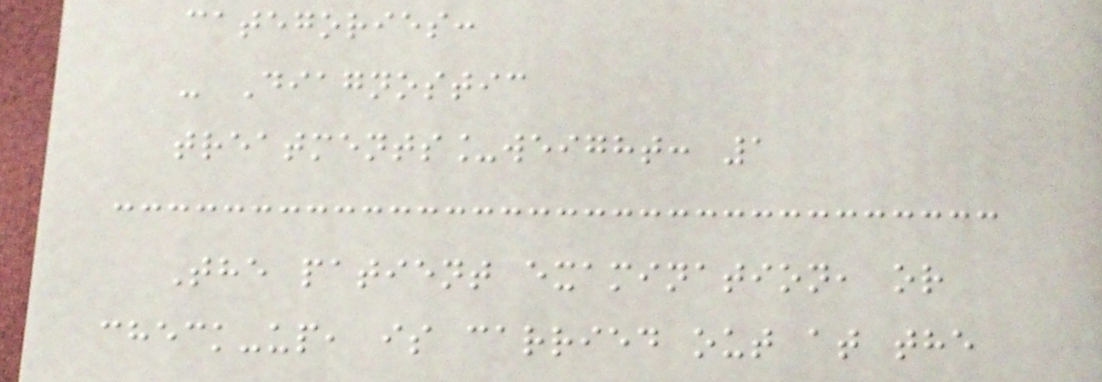categories:
- Diagnostic
treatments_weight: 1
The patient examination, or
check-up, is carried out at the
